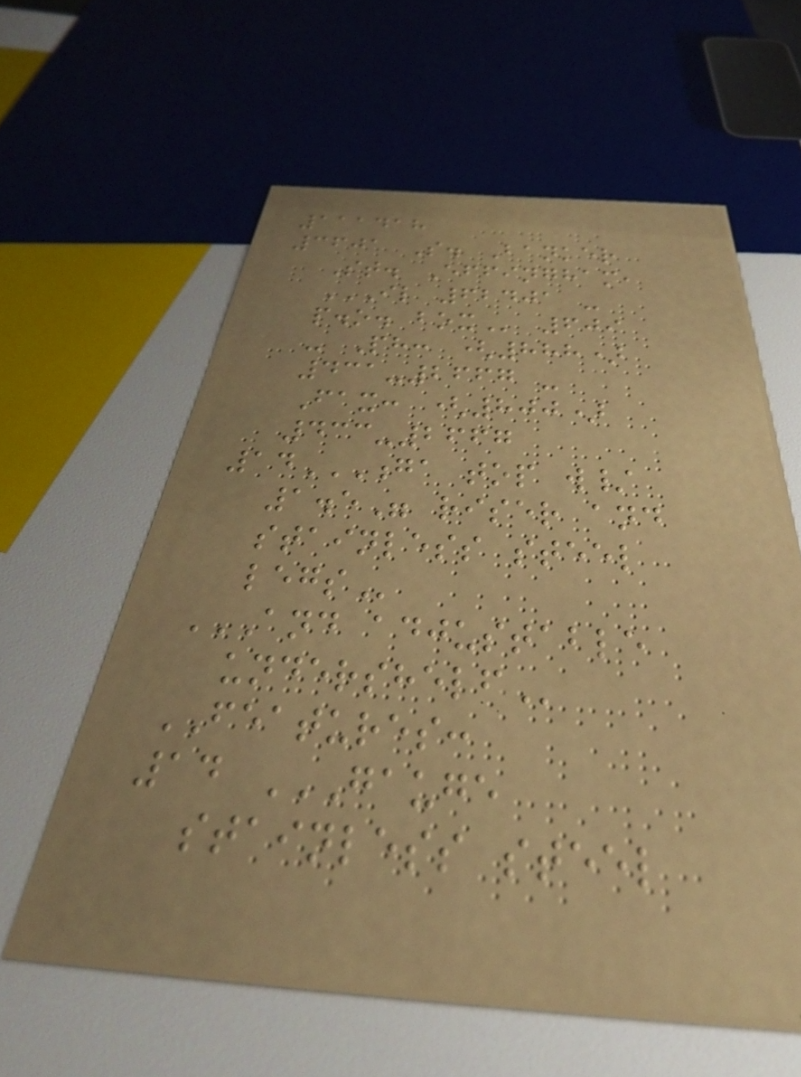111418
3601 S. Banker
St. Effingham,
IL 62401 -
P.O. BOX 609
- Ph: (888)
431-2667 -
Fax: (800)
433-2667
14GA TOP W/
1.5" RISER AND
STAINLESS STEEL
LEGS
AND ADJUSTABLE
UNDERSHELF
FEATURES:
14 GAUGE
STAINLESS STEEL
